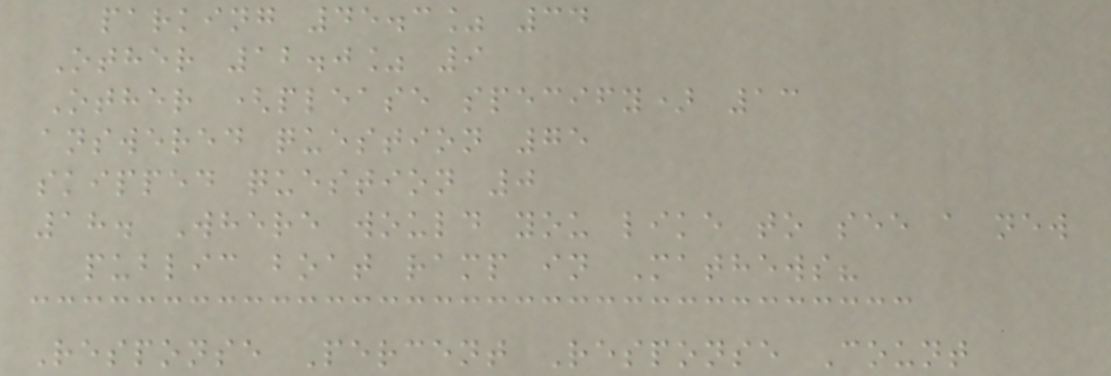parking 45.3% 34
Other 12.0% 9
Other (please specify) 13
answered question 75
skipped question 0
18. Where would you like to see a new
public boat ramp in Mathews?
Response Percent Response Count
